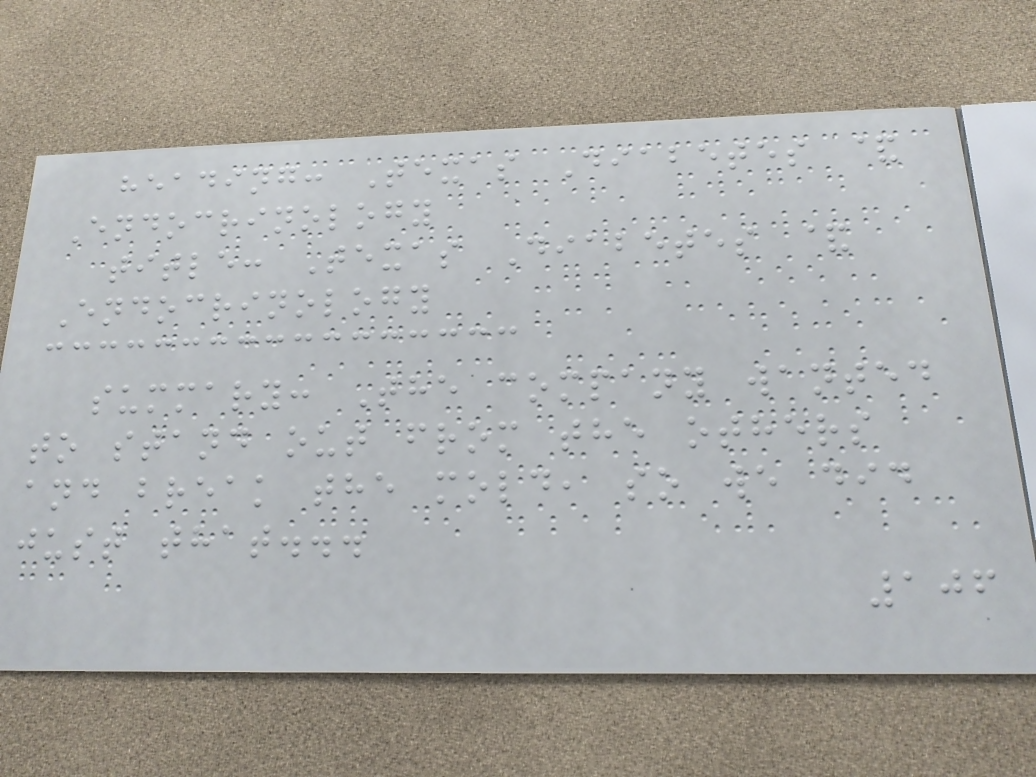heading: Texas Diabetes &
Endocrinology
title: Texas Diabetes &
Endocrinology
summary: The company wanted
to stand out from the others
and break the mold, so we did
just that...
106
